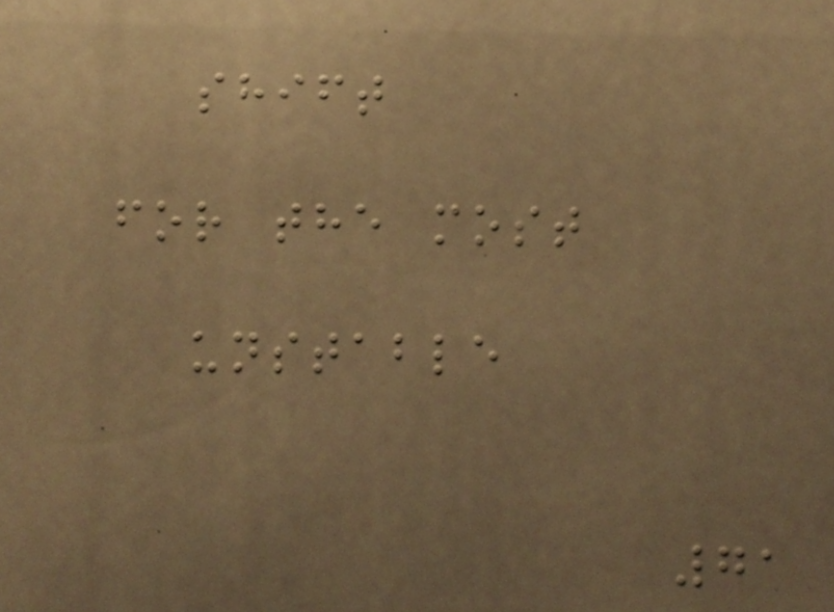shift
for the most
unstable
71
